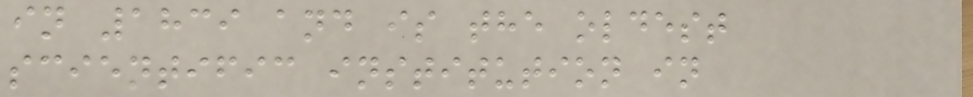in 1839 and is the oldest
scientific institution in
